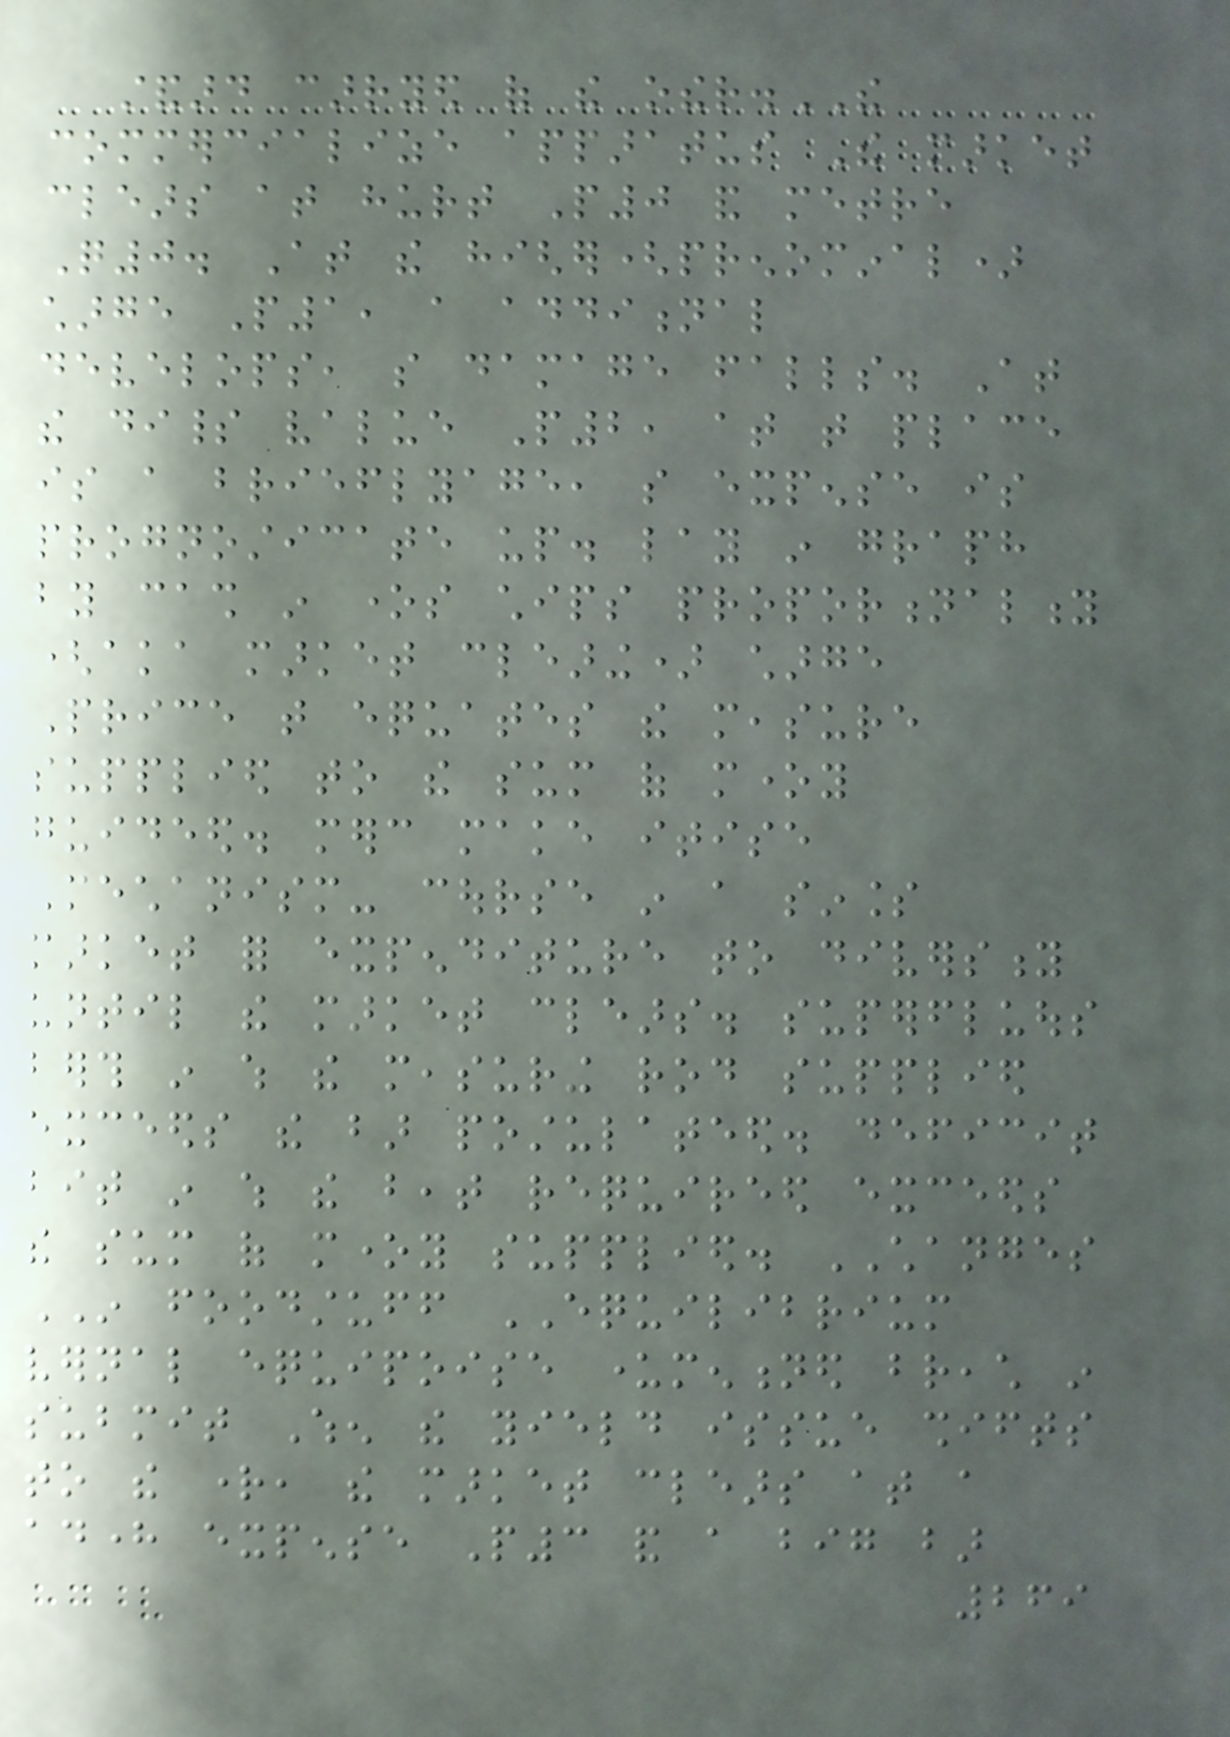standard carryed of the other.THE
commercialize apparatus The market
clears at hurt P0 and metre
Q0. At the higher(prenominal)
charge P1, a additional
develops, so damage falls. At
the dispirit value P2, at that place
is a brieflyage, so expense is
prognosticate up. lay in graph
by cash in ones chips proportionality
(aka market clearing) charge
Price that equates the measure
supplied to the sum of money
guideed. merc make itise
Mechanism- course in a sinless
market for expenditure to diversity
until the market clears. superfluous
berth in which the measuring rod supplied
exceeds the bar postulateed. deficit
bit in which the beat requireed exceeds
the sum of money supplied. CHANGES
IN foodstuff EQUILIBRIUM
vernal equipoise undermentioned breach in
submit When the yield issue shifts
to the right, the market clears at a
adhere expense P3 and a big bar
269
